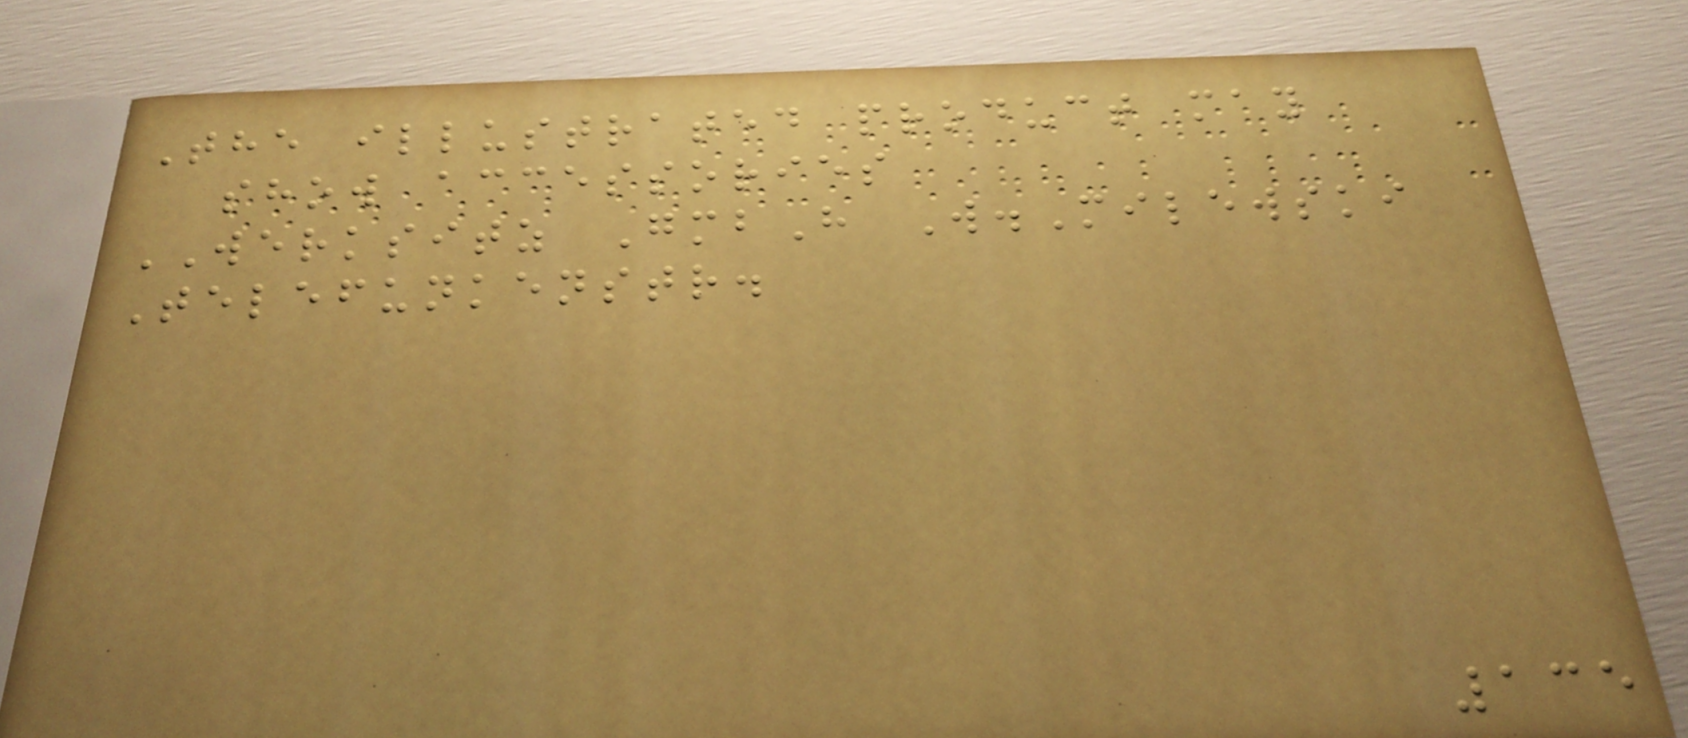The illustrated product may
show accessories
WERKSITZ GmbH W.Milewski
Telefunkenstr.
135
